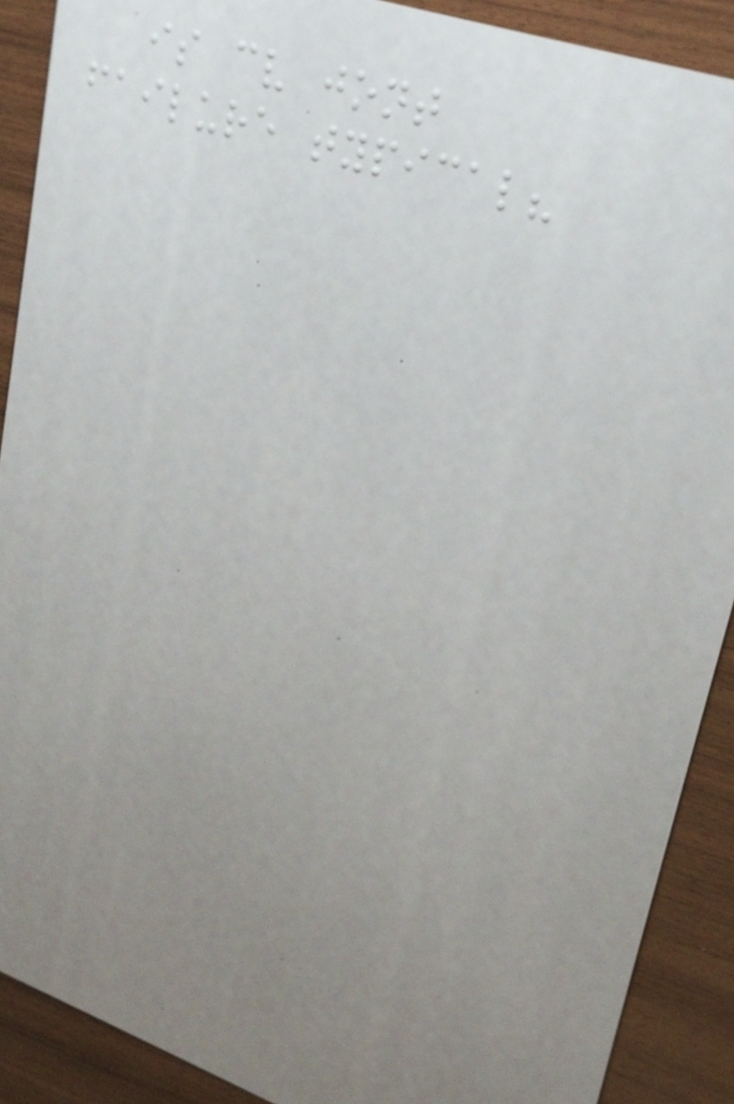is cv jont
failure typical?
